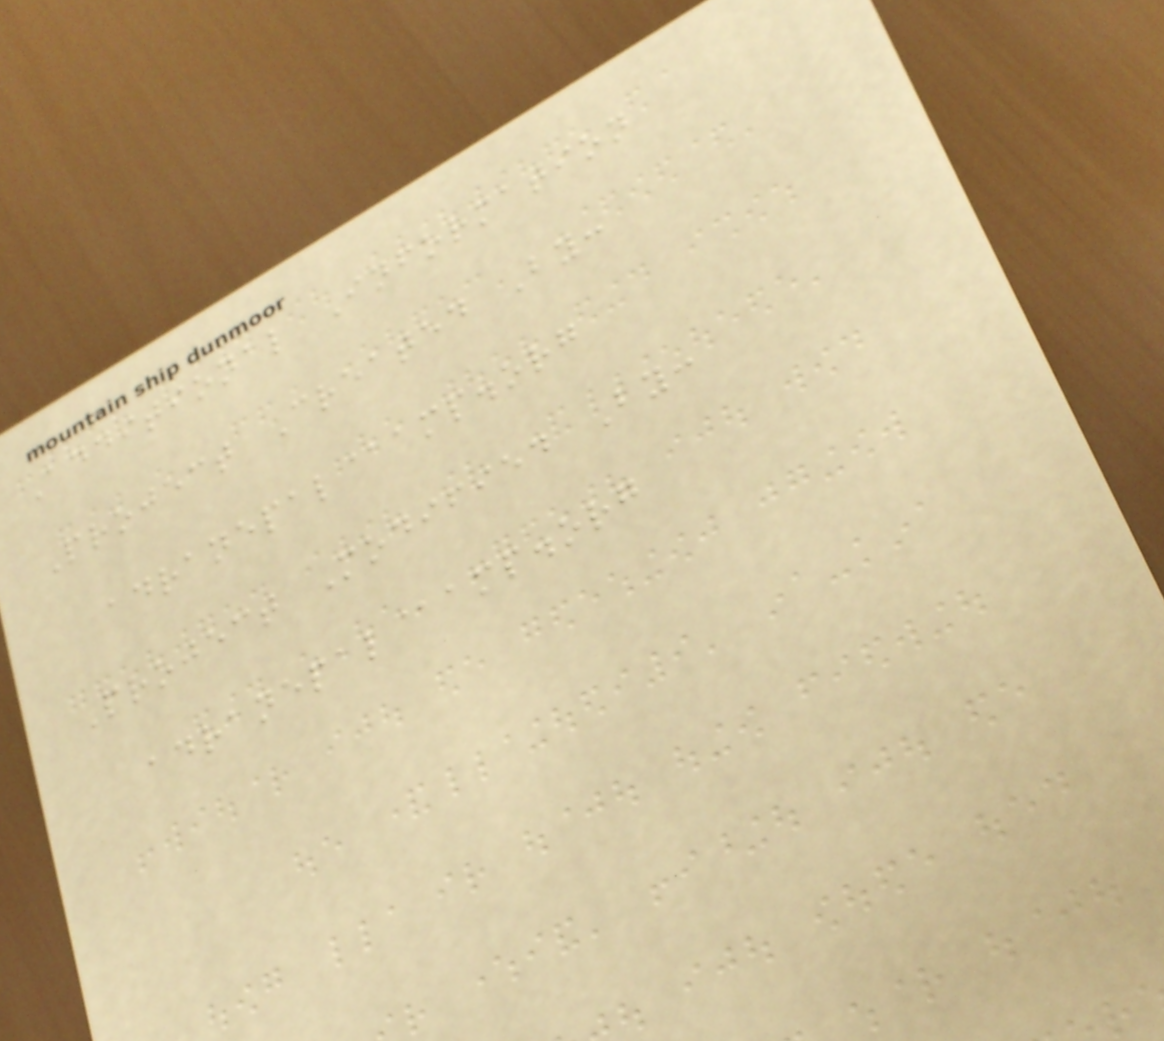Additional Information
Project Created By:
adranepal@amp.org
Project Modified By:
adranepal@amp.org
